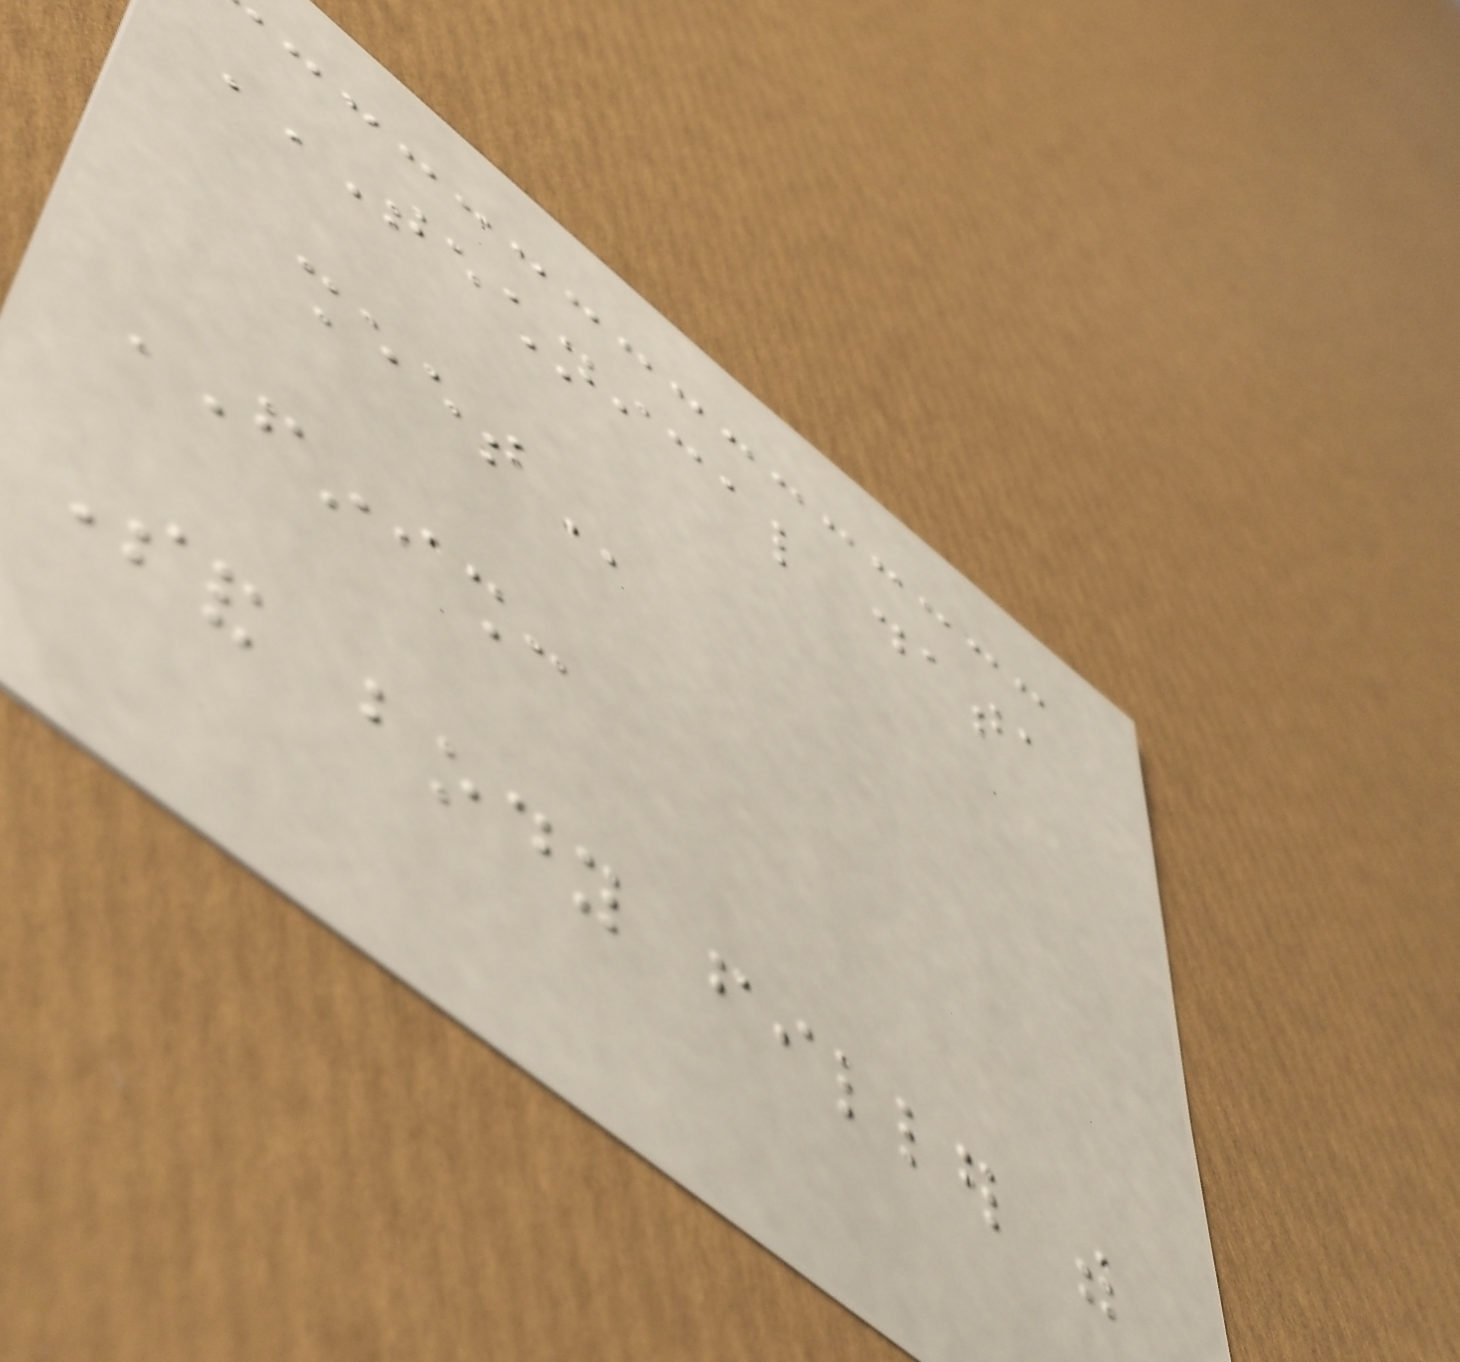TECHNICAL DATA
SHEET
FINISH:
Sand body filler with
